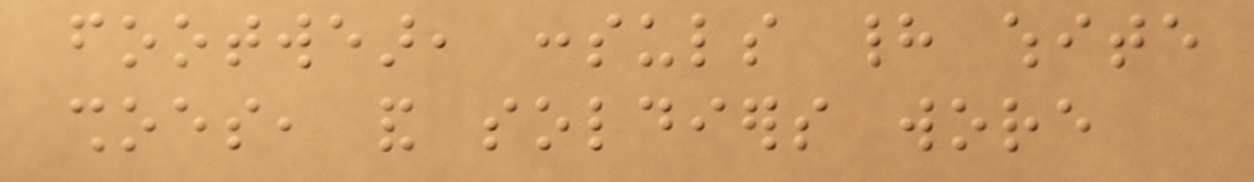footwear, consuls had white
shoes, and soldiers wore
